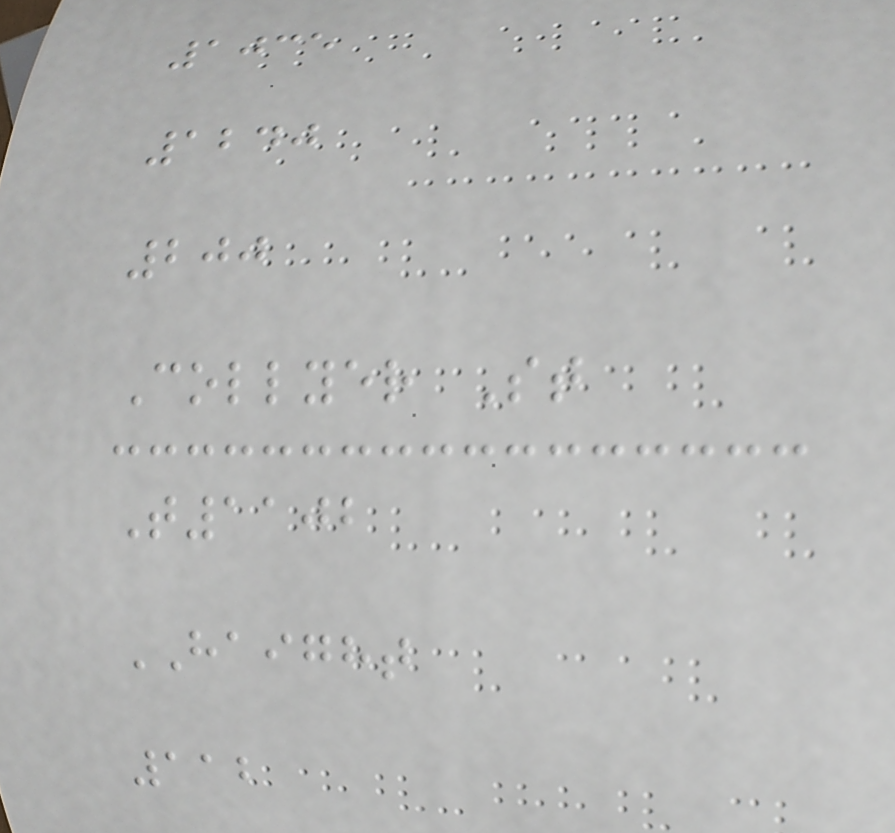1035
1240
200
Collyer St
T1102
HAIGHT
112
